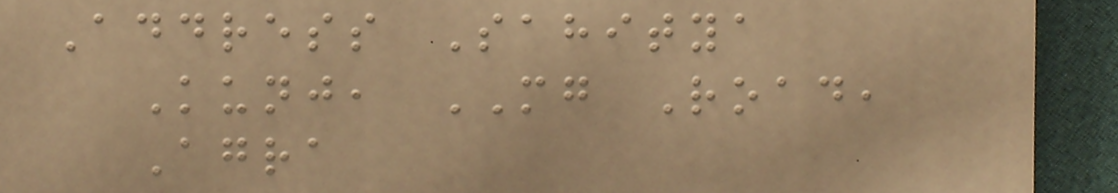Address Sahitya
Kunj, MG Road,
Agra
